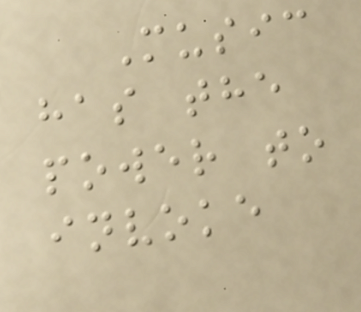Music
has the
power to
invoke
